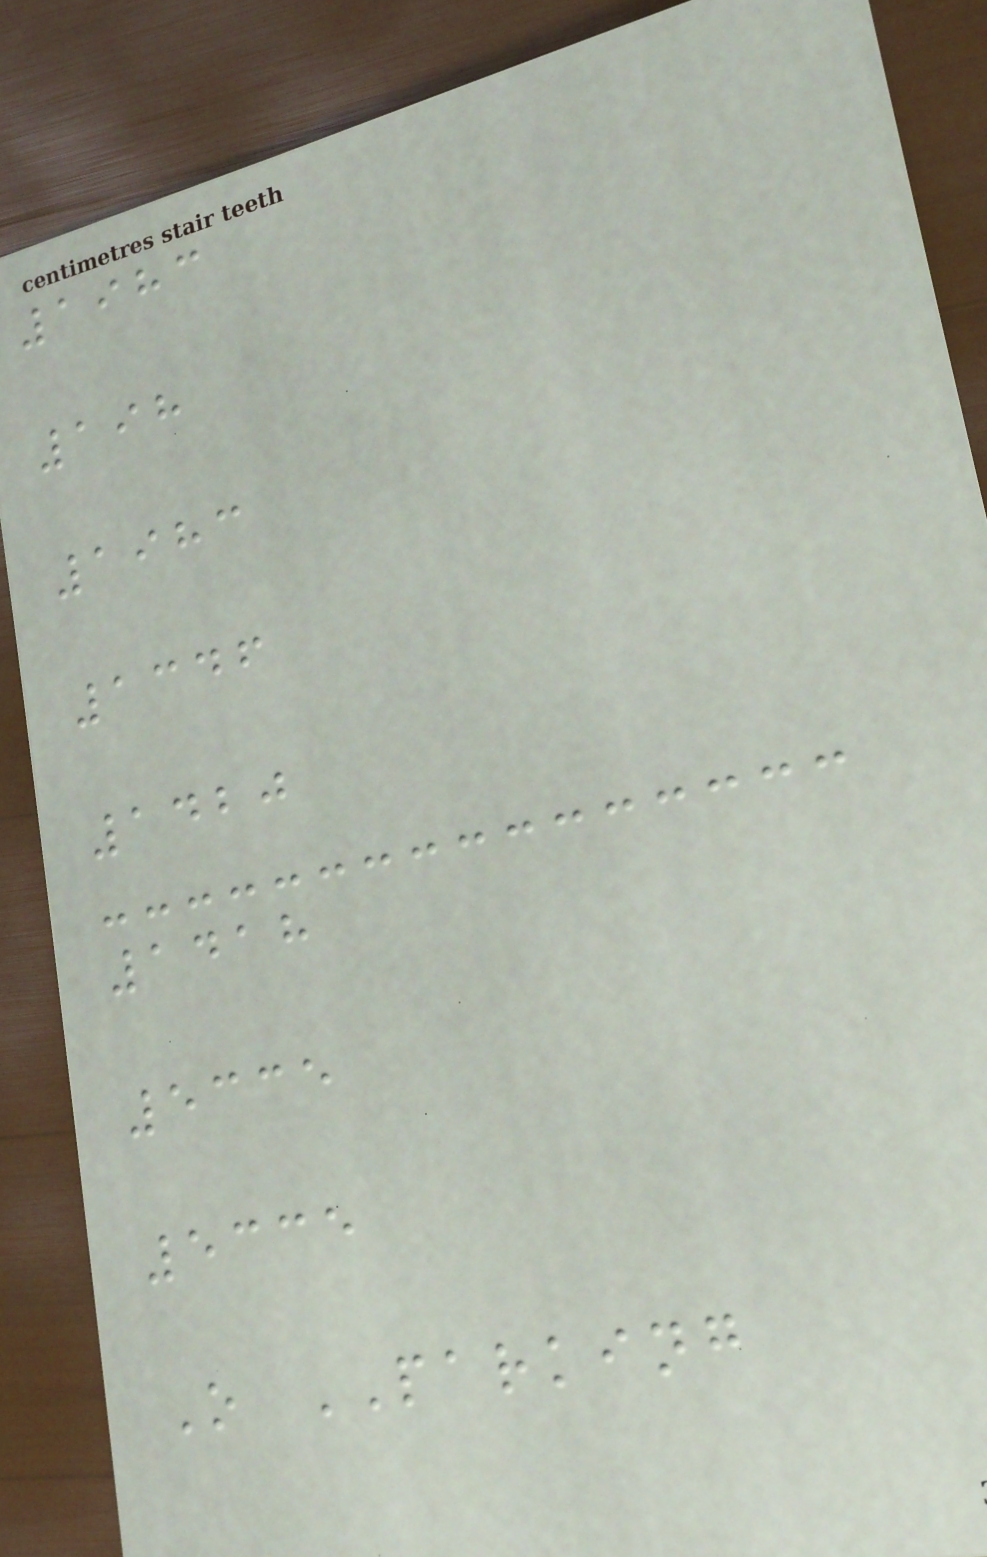1983
198
1983
1346
1420
1418
5335
5335
O PARKING
